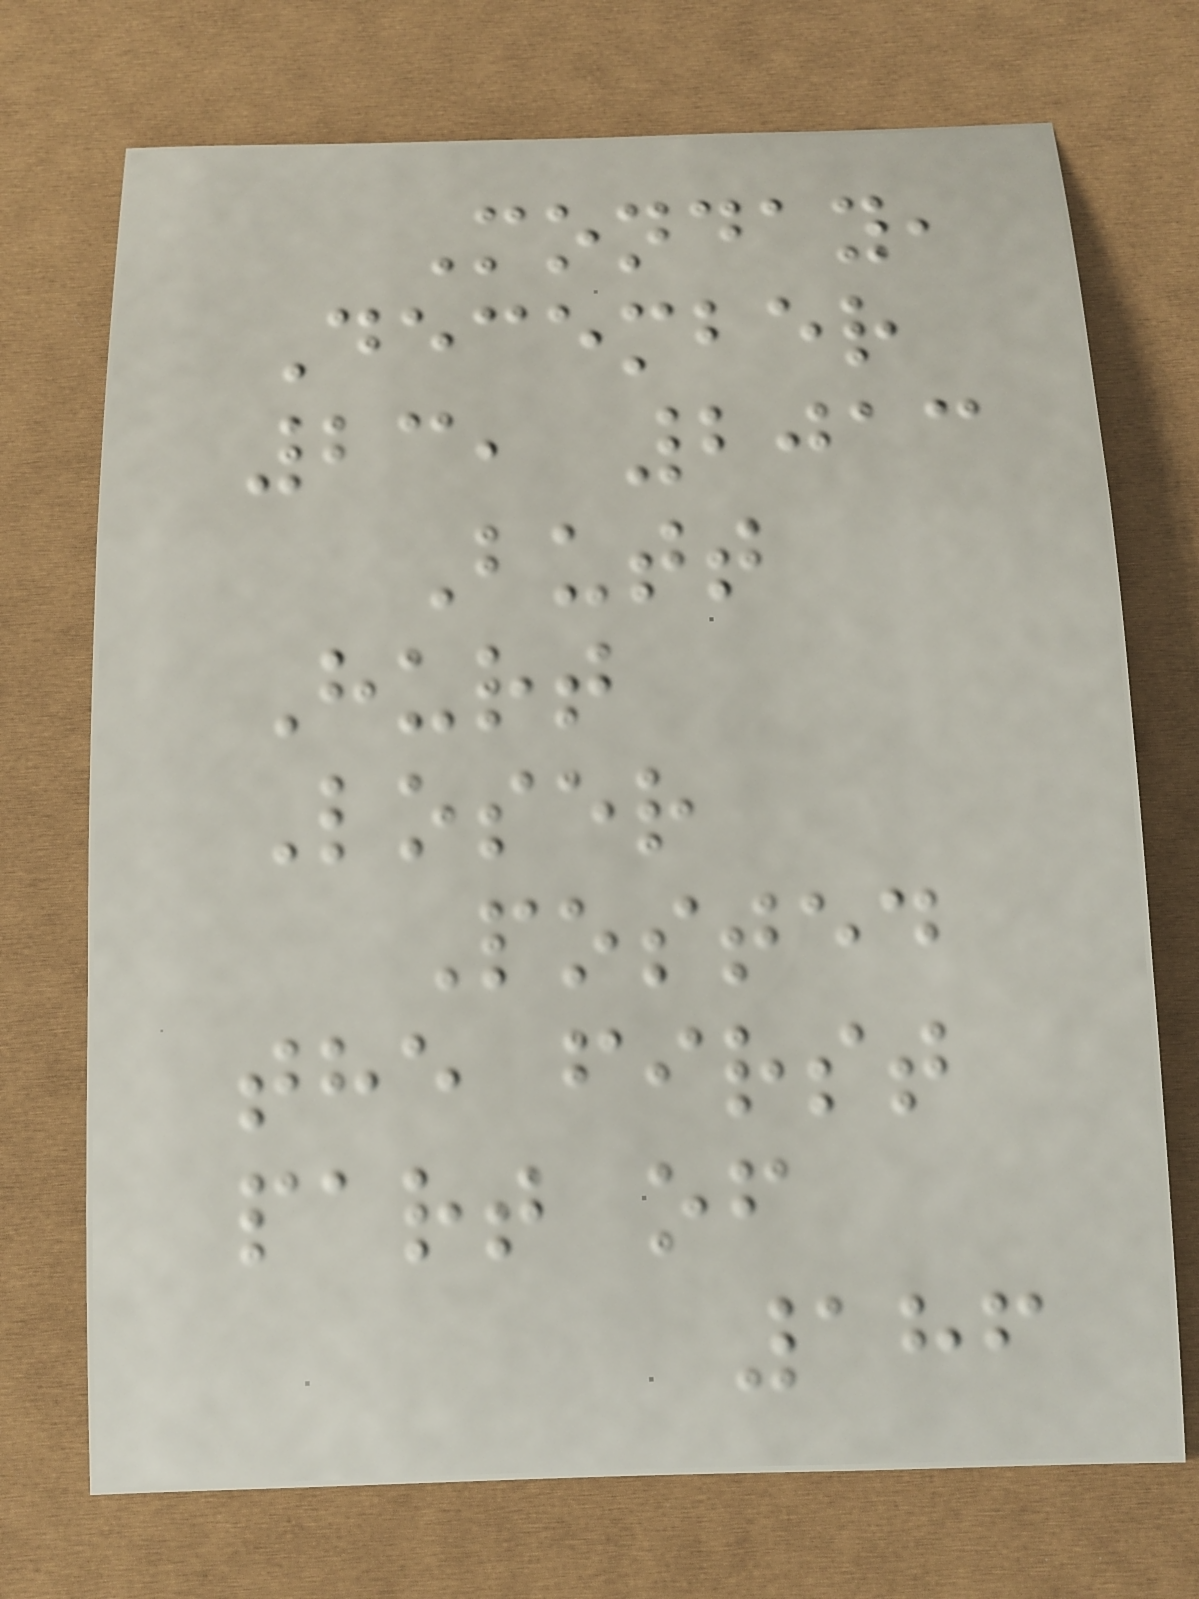Monday,
December
23, 2013
Butt
Hurt
Loser
Posted
the first
part of
186
